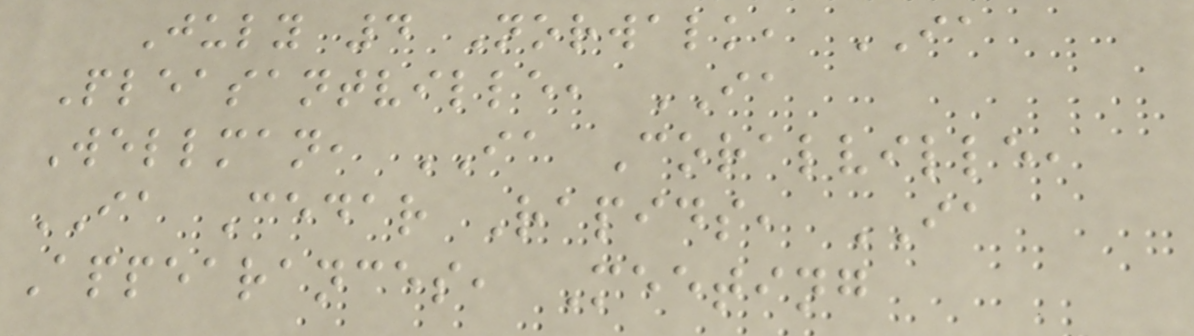July 4 Norwalk, IA
Pleasantville, IA
Wellman, IA Coralville,
IA Cedar Rapids, IA
Appearances, Meeting
